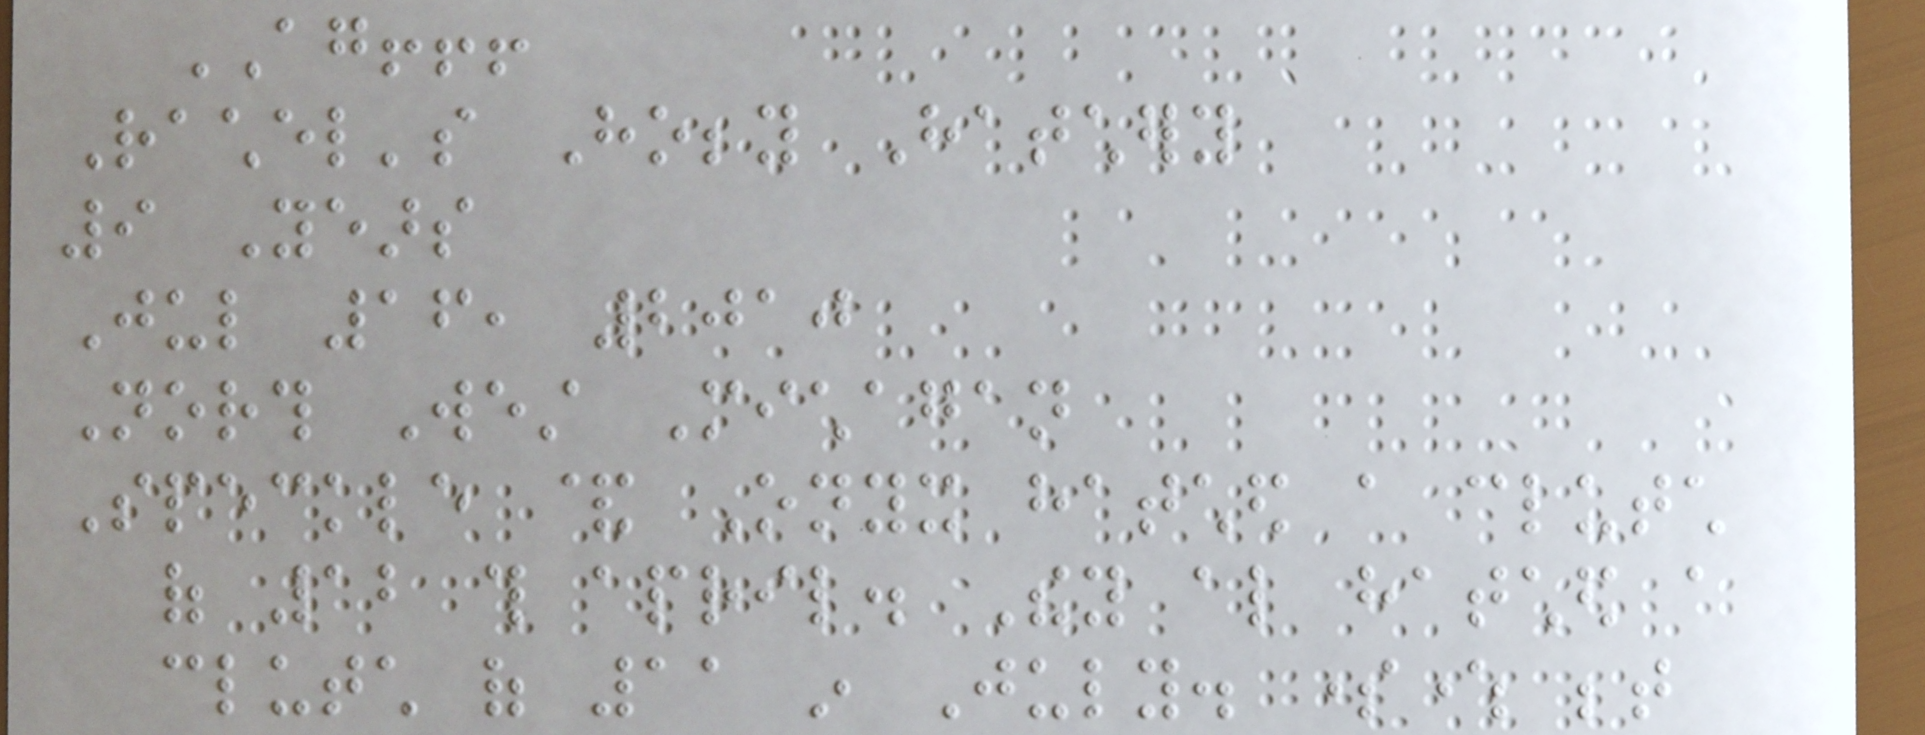AGAIN!!!
Rachel's Hobby Hatchery
9 Years
Jul 16, 2010
North West Michagan
Speckle & Onyx hatched a clutch
of 12 this april. They also hatched a
clutch of 11 in July. somewhere between
